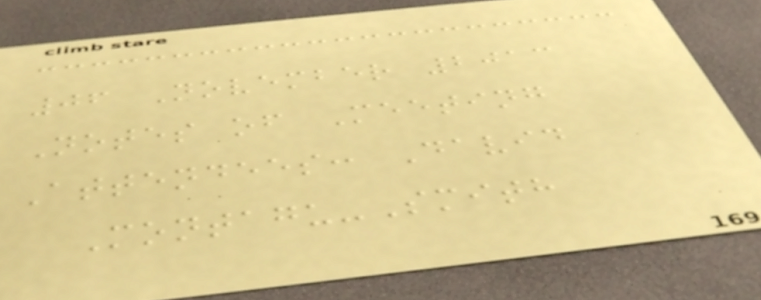06 November 2013
Notes of Meeting
Attendees: David
Montagu-Smith
